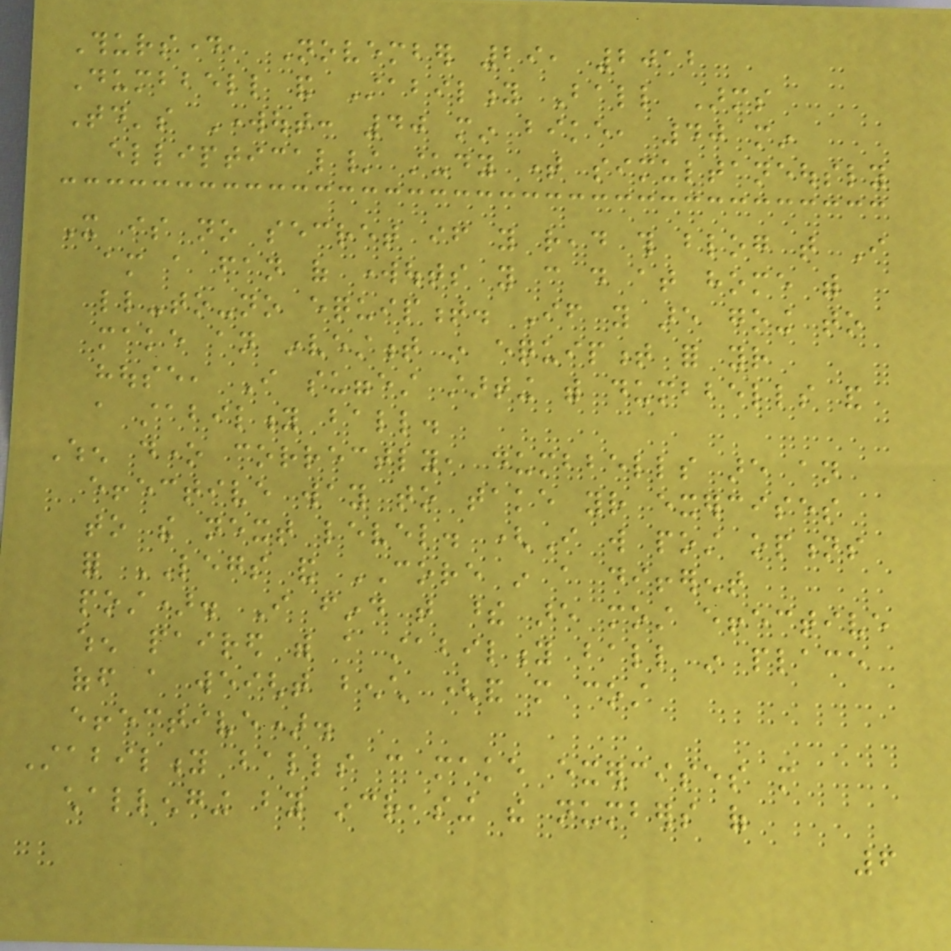Thursday, November 29, 2012
Dumbbell and Stability Ball Arms
Today's Workout: 40 min bike, 40 min
elliptical/ study time simultaneously
It is no secret if you read this blog that I
am a fan of workouts you can do at home with
little-to-no equipment. If you are going to
make an investment in equipment for your
house, I suggest starting with dumbbells and
a stability ball.
When done correctly, dumbbells are an
effective way to take your exercises
to the next level. (I will post options
for LEGS and CORE in a different
post). I find that these are most effective
when paired with a stability ball in place
off a weight bench (and more cost
effective).
Stability balls can make exercises more
challenging by increasing the numbers of
6
